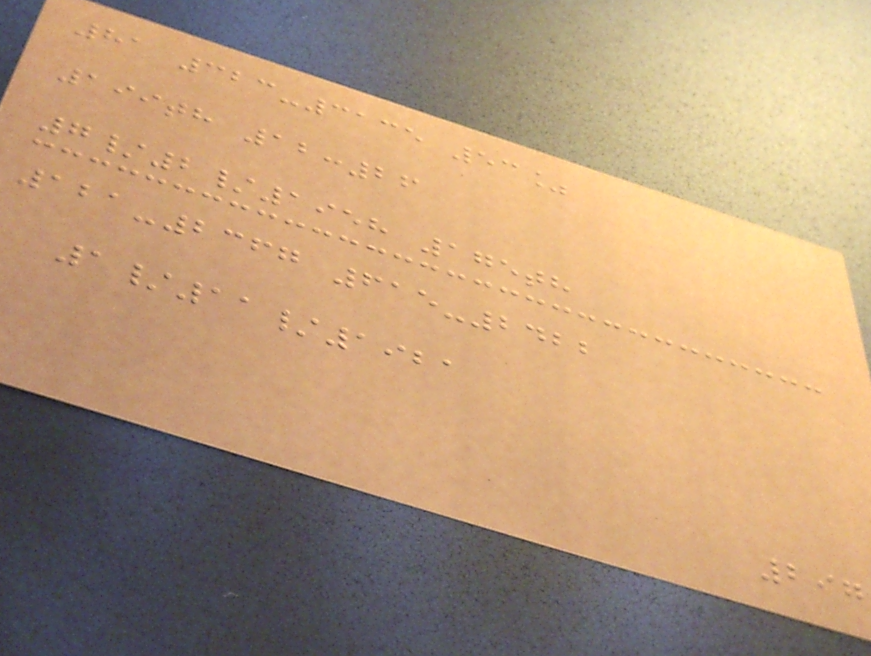81 323-3135 53%
199th 12:26
7/2/1958 175th
121-2367 615-2422
1/11/1921
297
